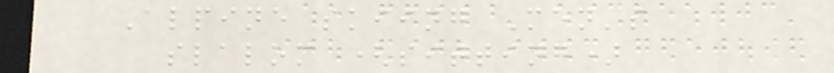Alpine skiing Men's
slalom (sitting)
